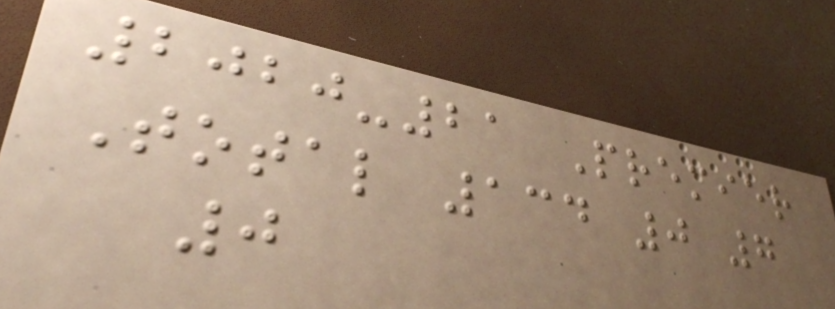2020-21 Premier
Total 134 0 7
0
